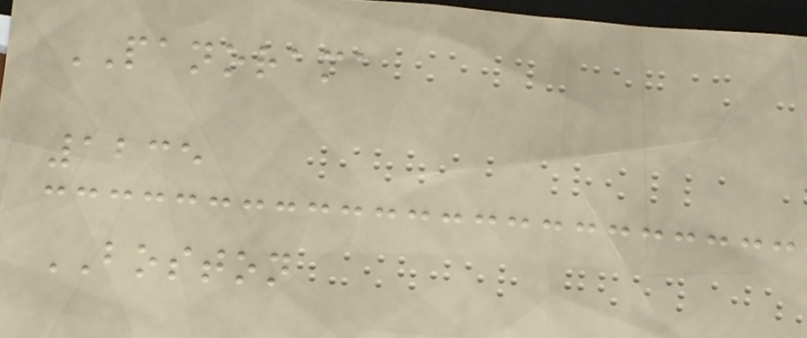PANORAMA
1235
BOSTON
